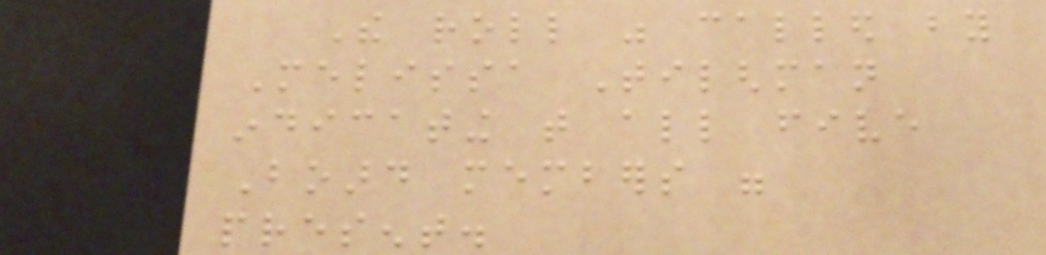The roll was called by
Melissa Tilghman
indicating that all five
Board members were
present.
